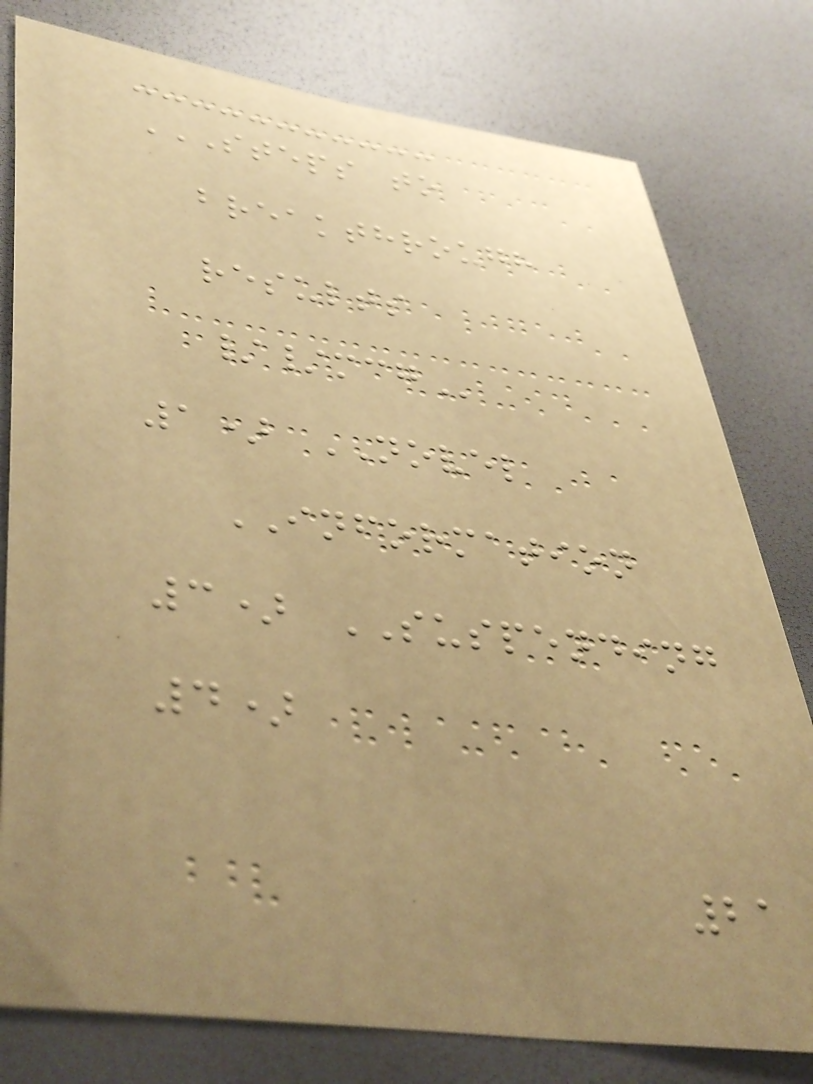STEPS TO
BREAKTHROUGH
RESULTS
//MCG
1) NOVEL
INFORMATION
3) SUSPENDING
4)
21
